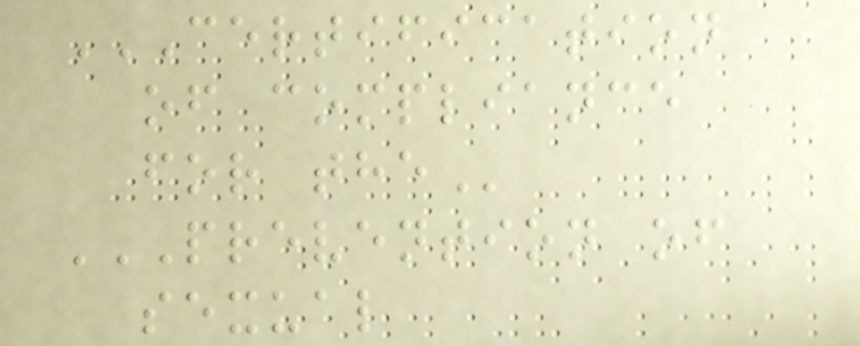CERTIFICATION
OF COMPLIANCE
FOR THE
PREVENTION OF
SEXUAL
